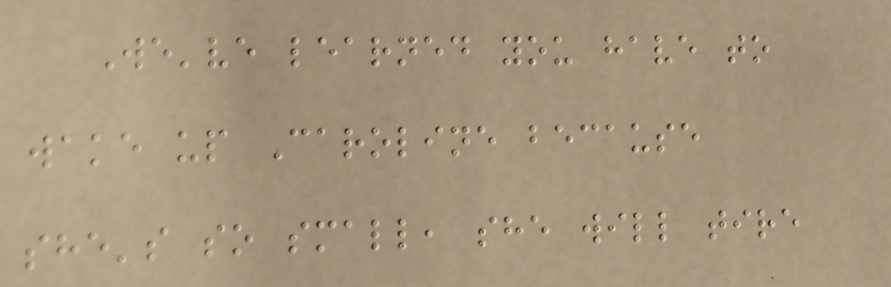We've learned you have to
wake up Caroline because
she's so small, she will tire
